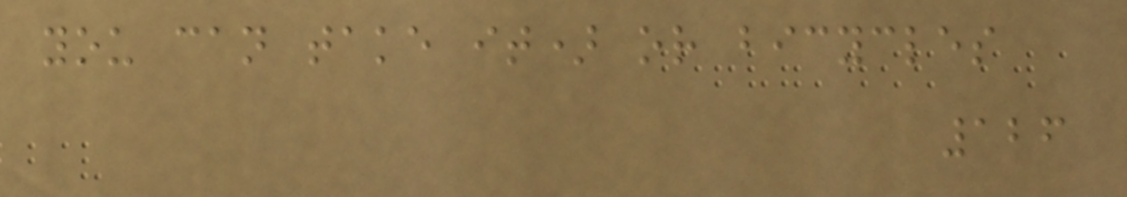you can take it) or bicycles
126
